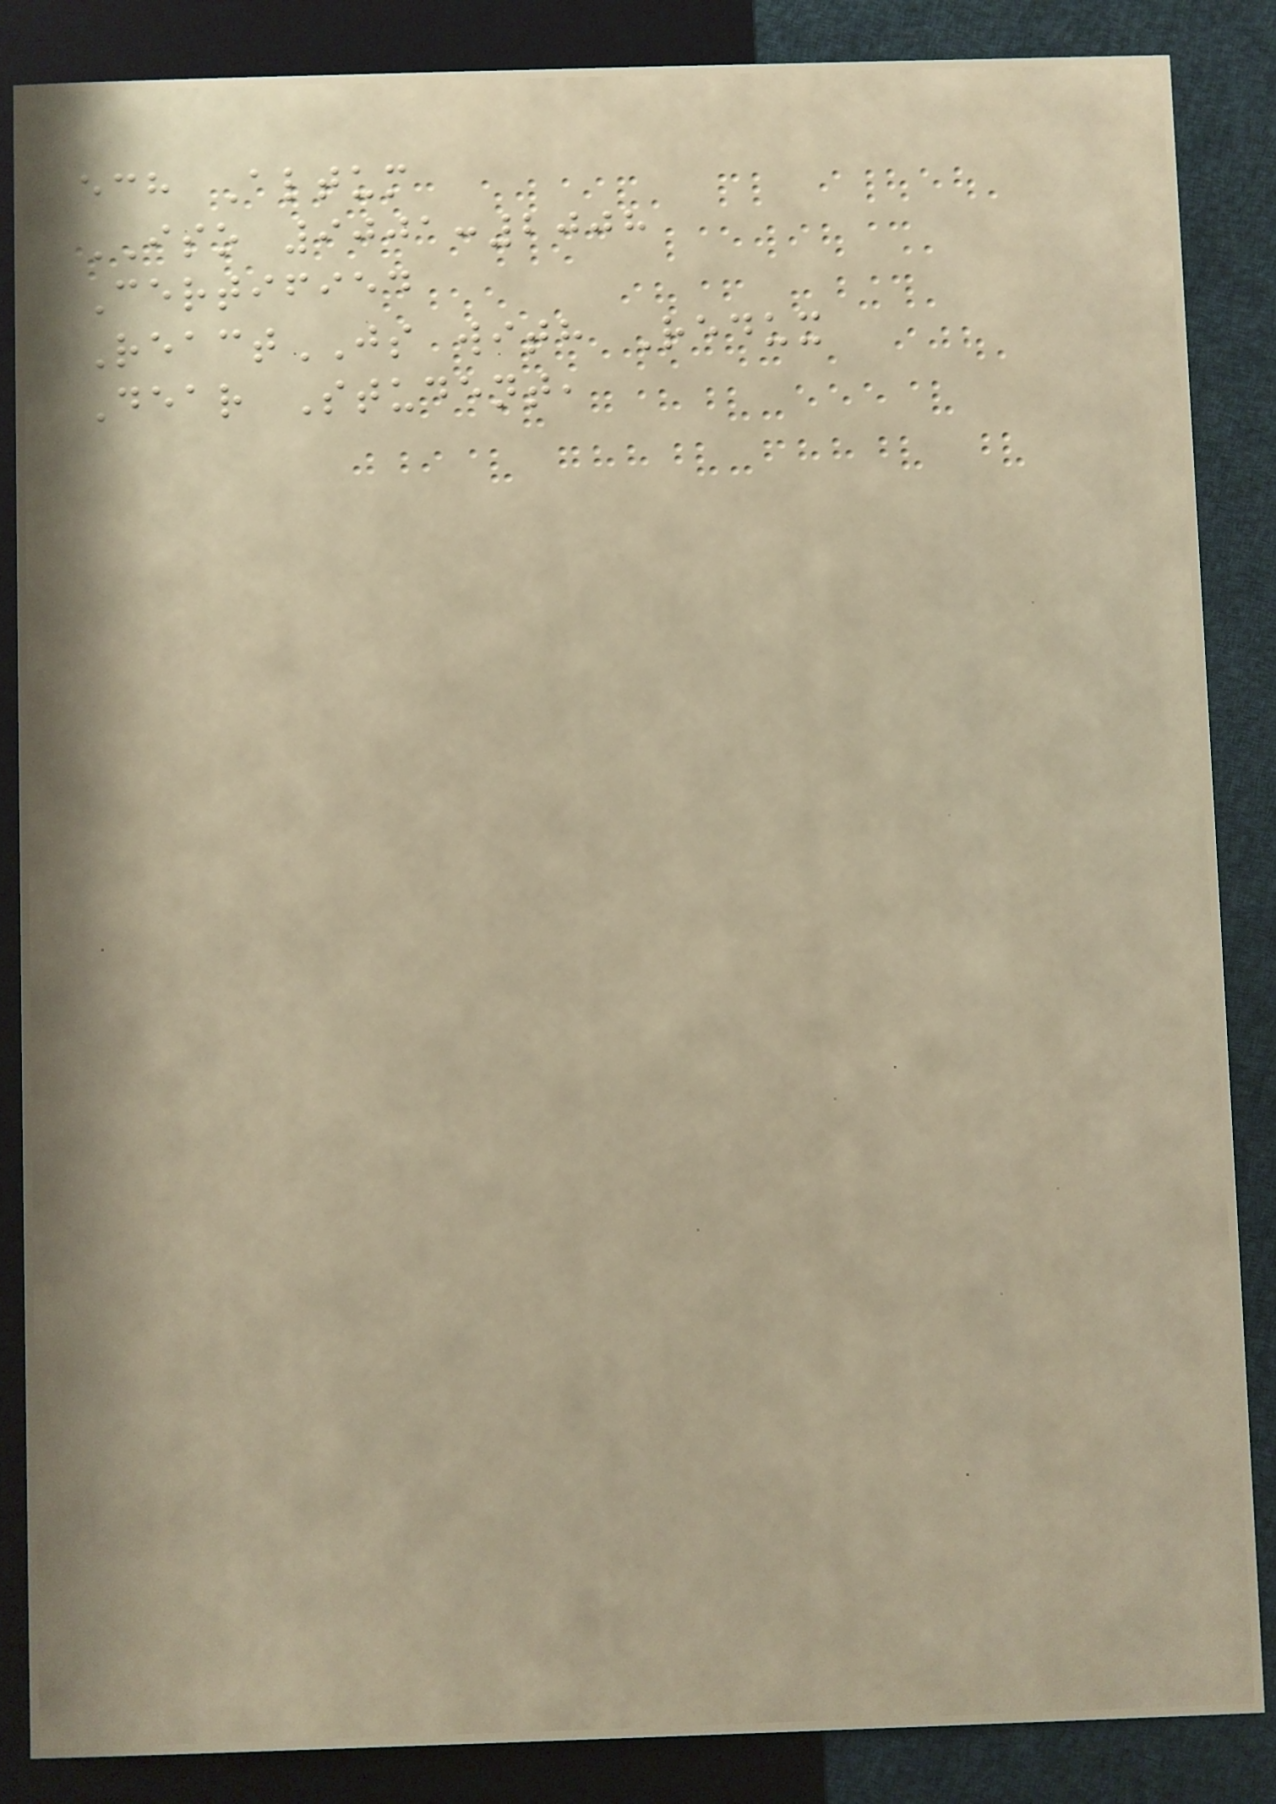ech Altum
ISO 9001:2008
Certified
ReactJS with Redux
Dear Student,
